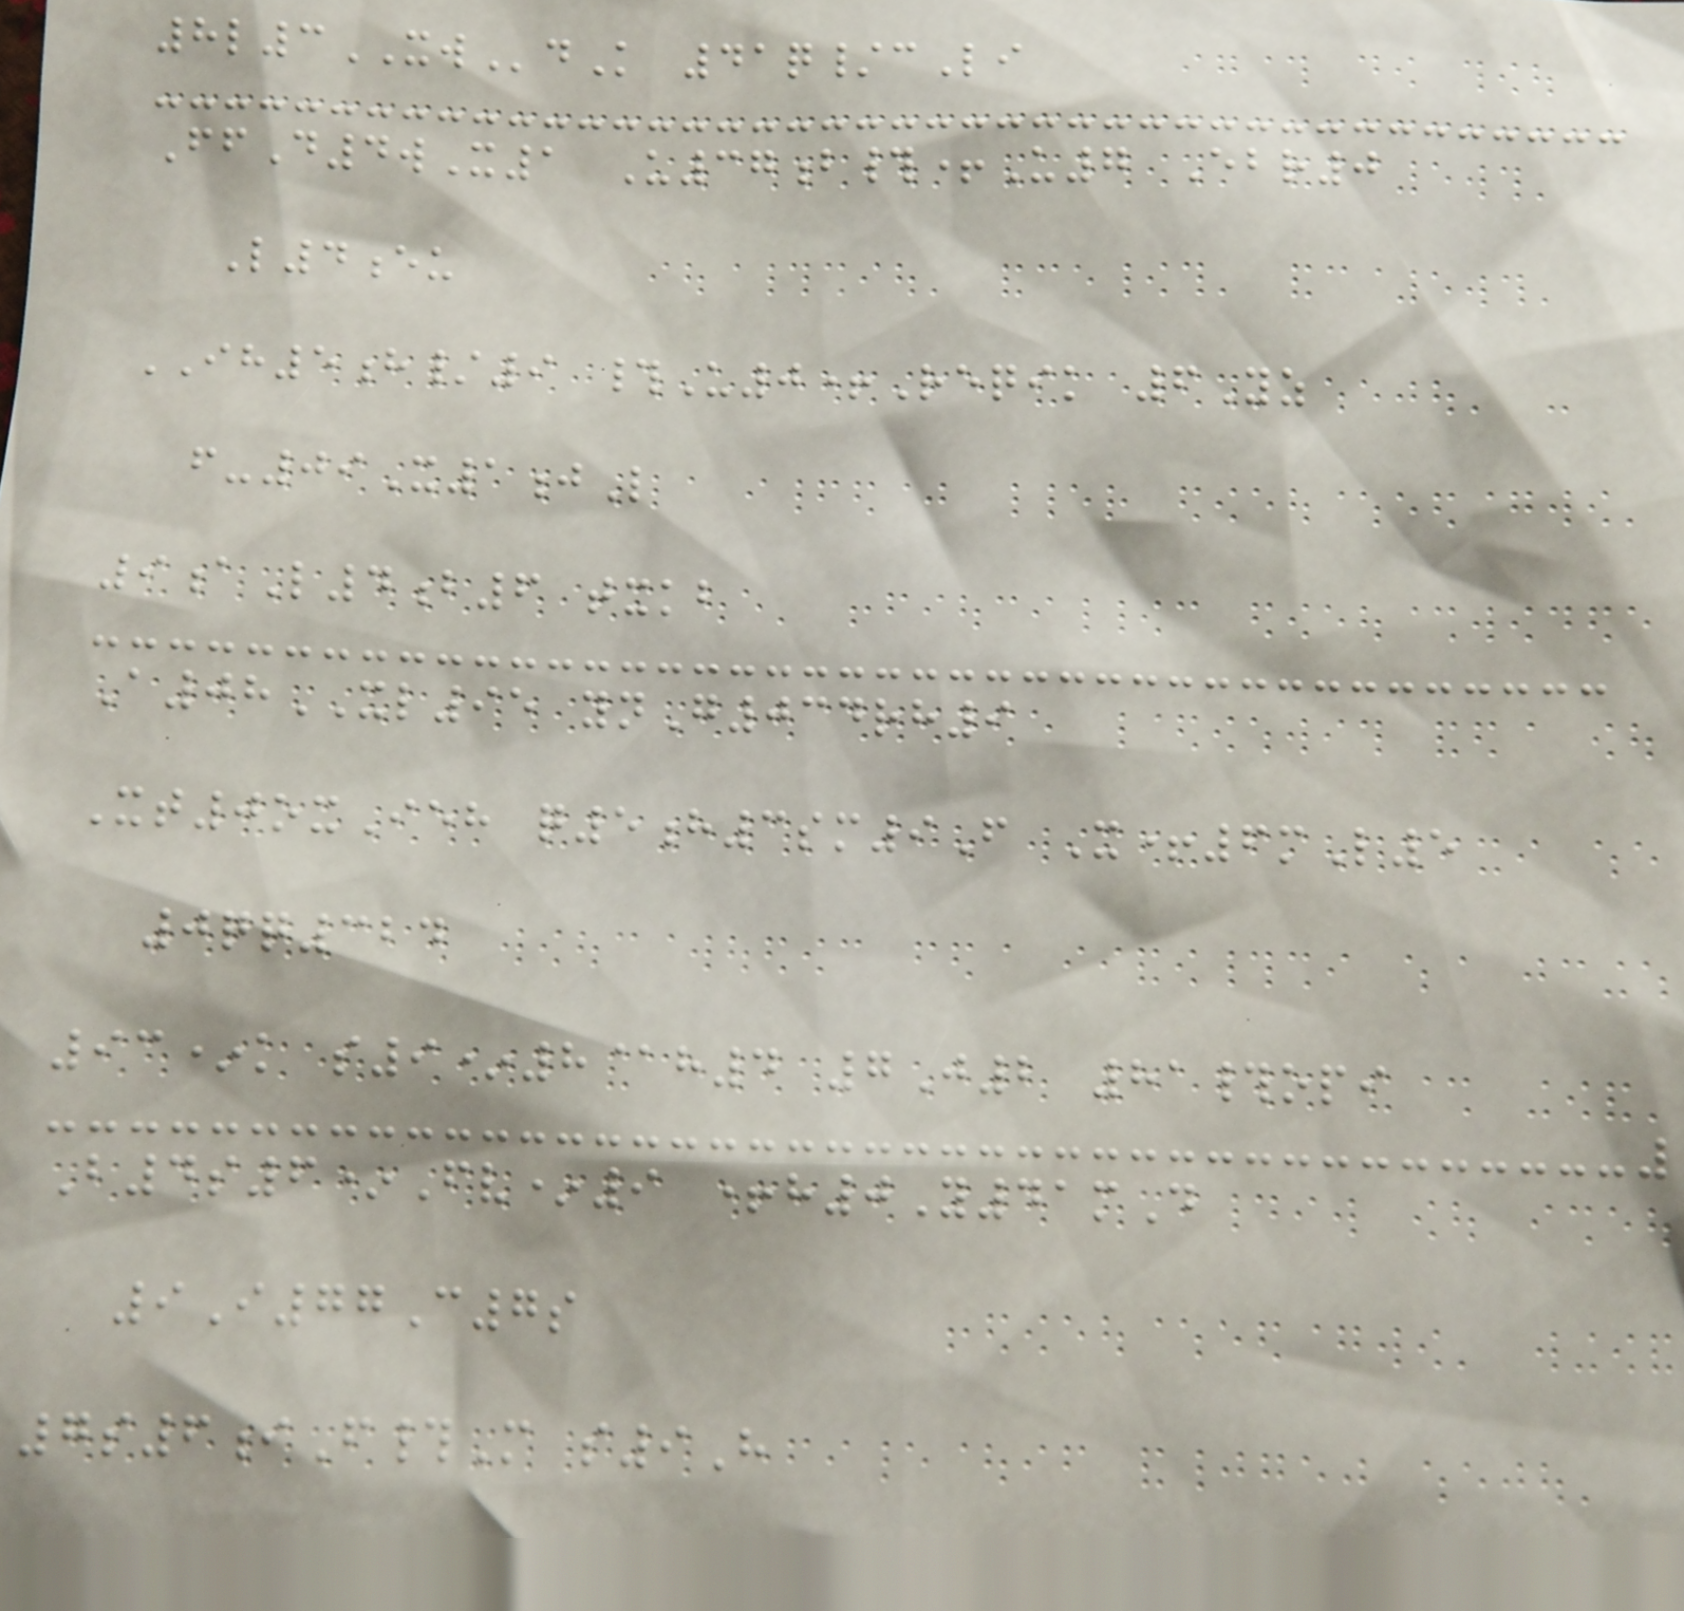8l3XWdK 41q/cLi
FfD4wX1 U37b#+U7 Ebr0
L4eu
IH5h/9 #U0+Reqik 6Yz
f-09X1jL
9aL4b6 txkb
A08XL95 ynG034rh9
Xt0oxIeh q5h3sm9F X+6mL5
0qq324
93*k s9*8@h4 7J2 81#opi
B4s6*Fv*9 +h0Y41mD
9I77C7s
7s6iF#M s9H
